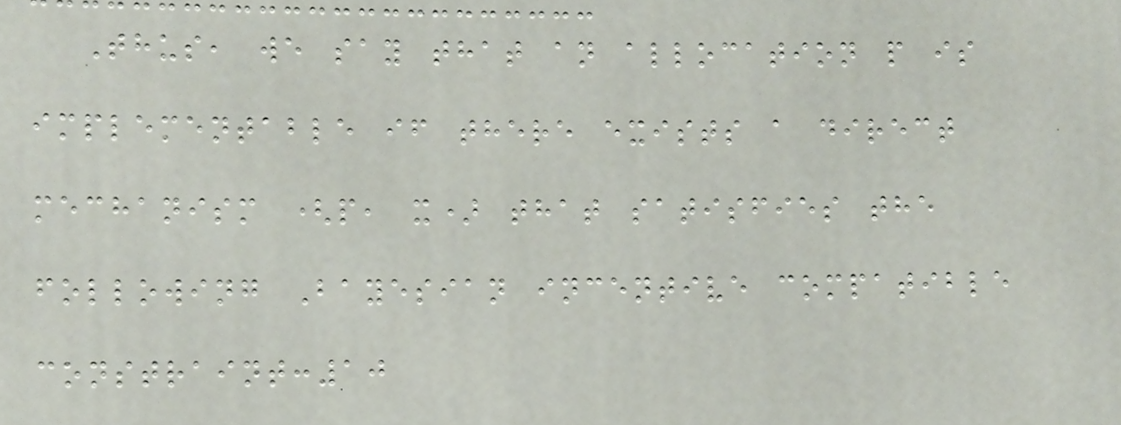Thus, we say that an allocation p is
implementable if there exists a direct
mechanism (p, x) that satisfies the
following Bayesian incentive compatible
constraint:10
